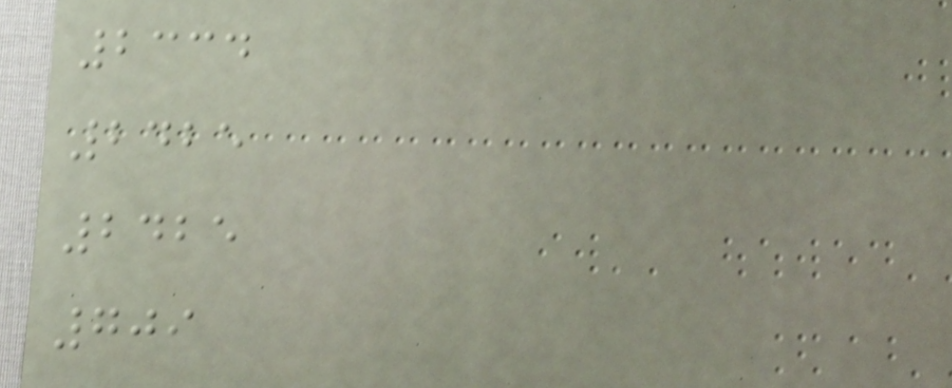2334
2425
2425
709
